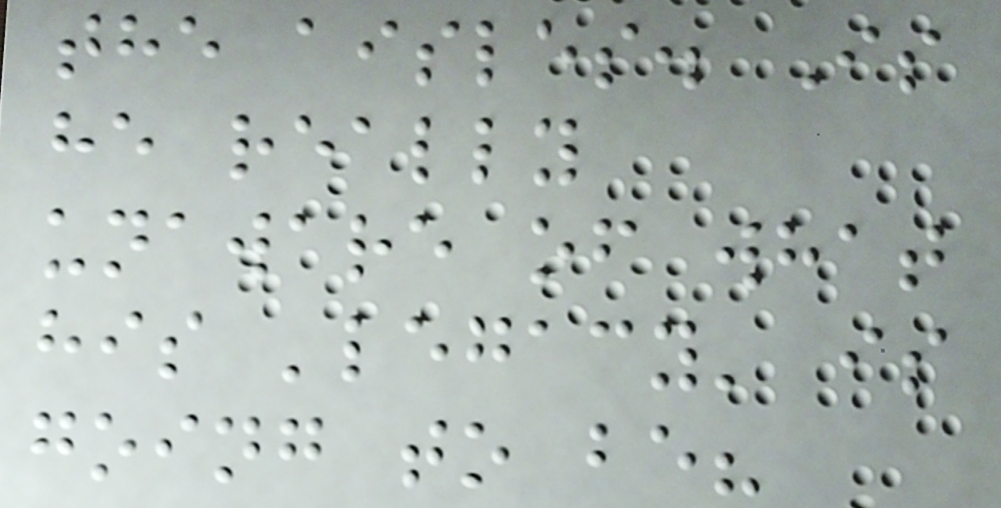the aisles. Is
he really
unaware of what
his 'legacy' is
going to be?
